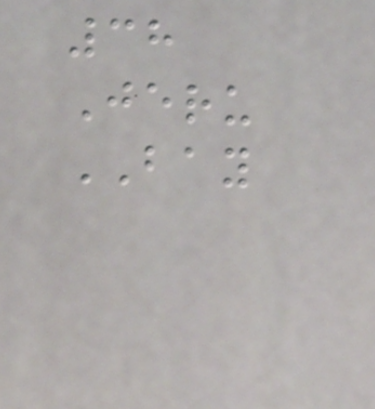38
Jeru
BAY
